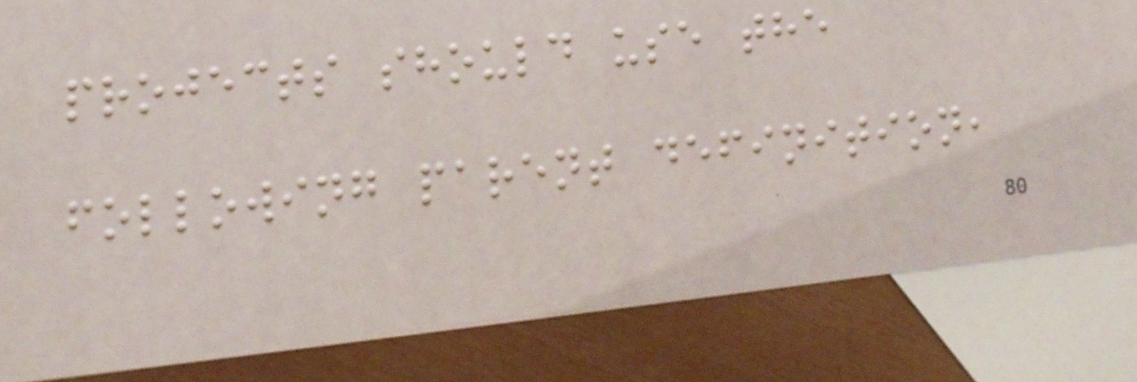projects should use the
following parent definition,
